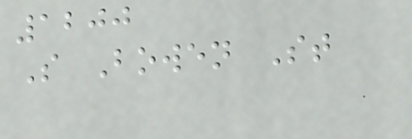1200
S Bowen St
